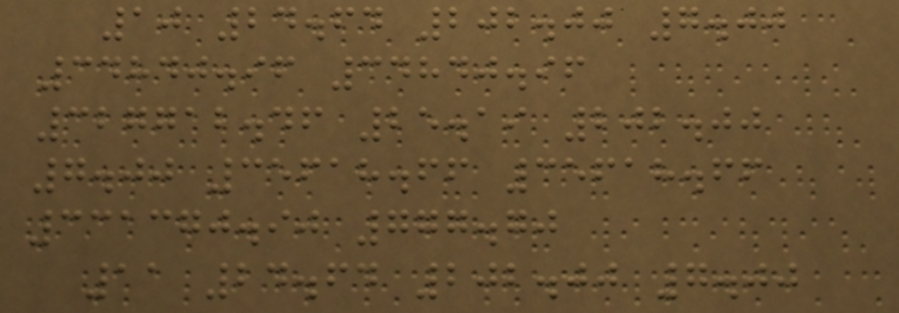10 24.64 202.00 7.00
34840.96 34840.96
327712.46 25.19 202.00
7.00 35618.66 35618.66
331370.90 777.70
11 24.64 202.00 7.00
